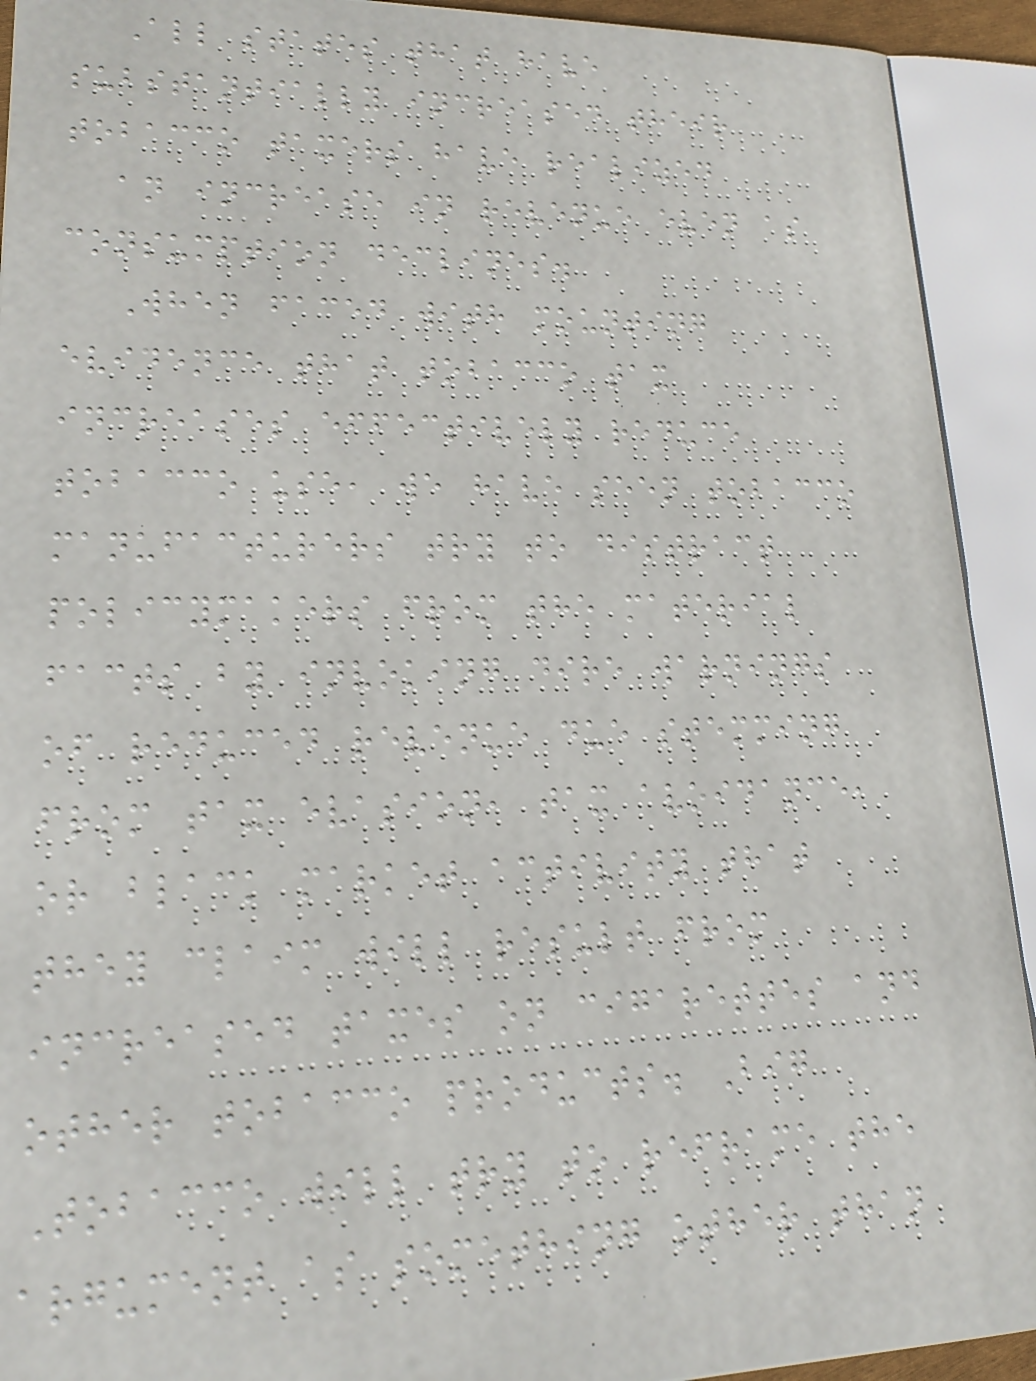All states that have
substantially increased their
tobacco taxers have realized
an increase in revenue even as
consumption declines.
When faced with mounting
evidence that tobacco tax
increases effectively reduce
tobacco use, we have seen tobacco
manufacturers try to distract
policymakers from the material
facts by invoking dire warnings
of reduced revenue due stemming
from tax evasion, tax avoidance,
or black market activity that
they claim will result from
increased taxes on cigarettes and
other tobacco products. Big
Tobacco will try to reframe the
argument as something other than
